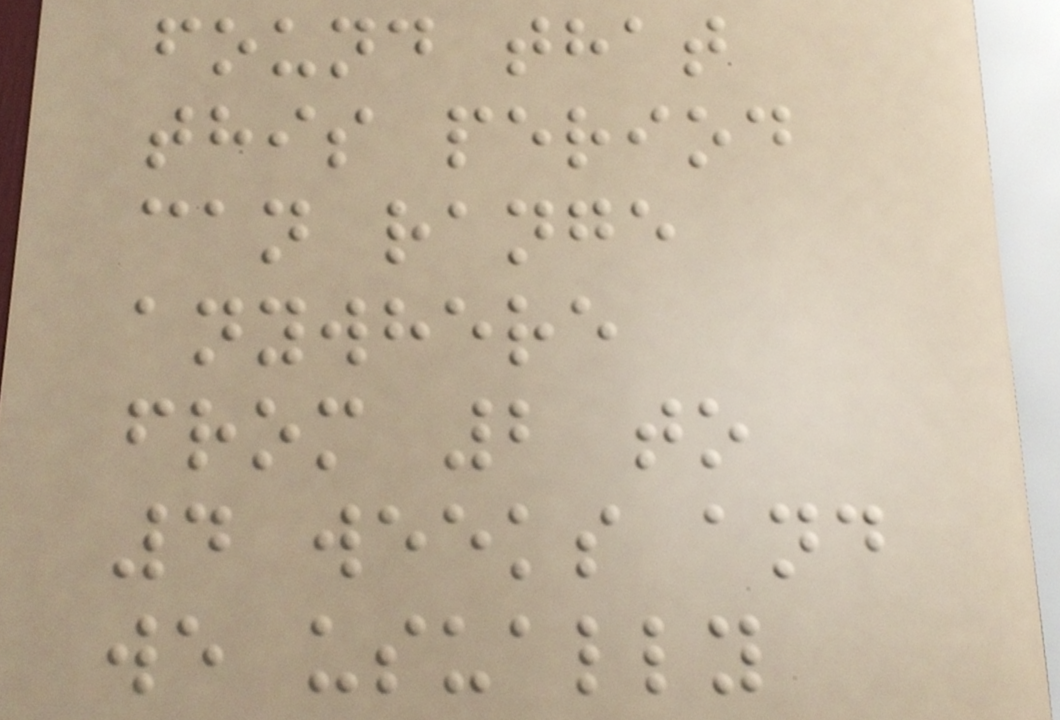found that
this period
can range
anywhere
from 2 to
4 weeks and
we usually
